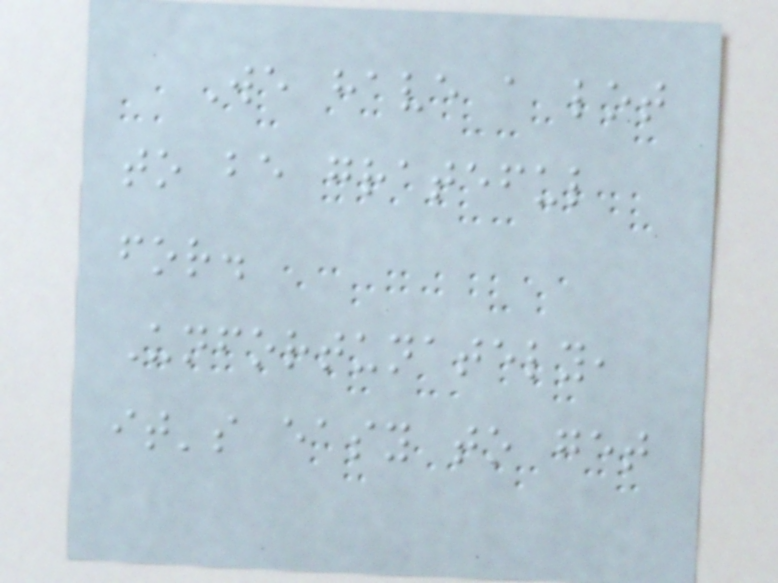We have a lot
to be grateful
for.
Unfortunately,
it's easy to get
